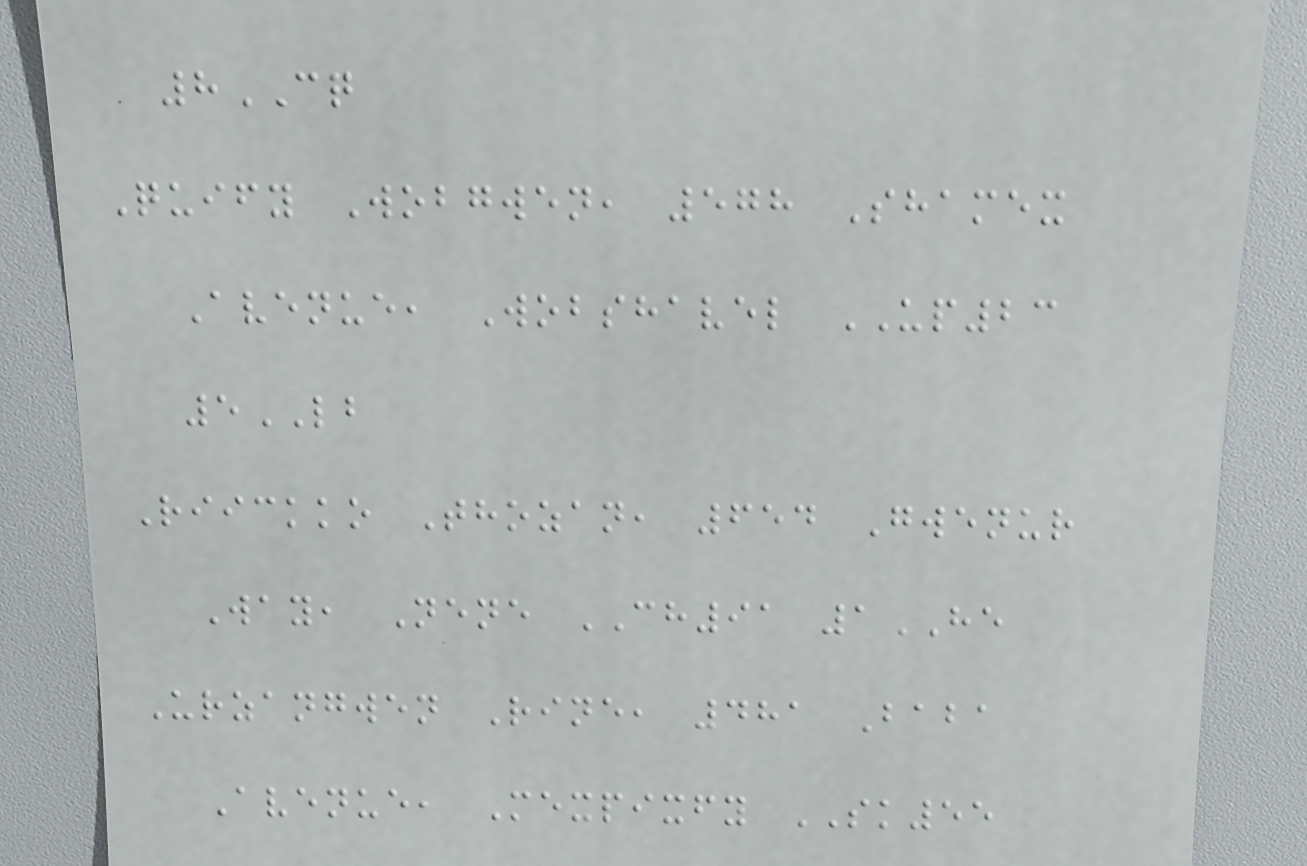8CQ
Quify Wobgwen, 578 Shamex
Avenue, Wobshavel UP23
5LB
Riickko Thozan, 654 Gwenur
Way, Nene CH91 1HE
Urzangwen Rine, 481 Baba
Avenue, Mexpixfy SK55
